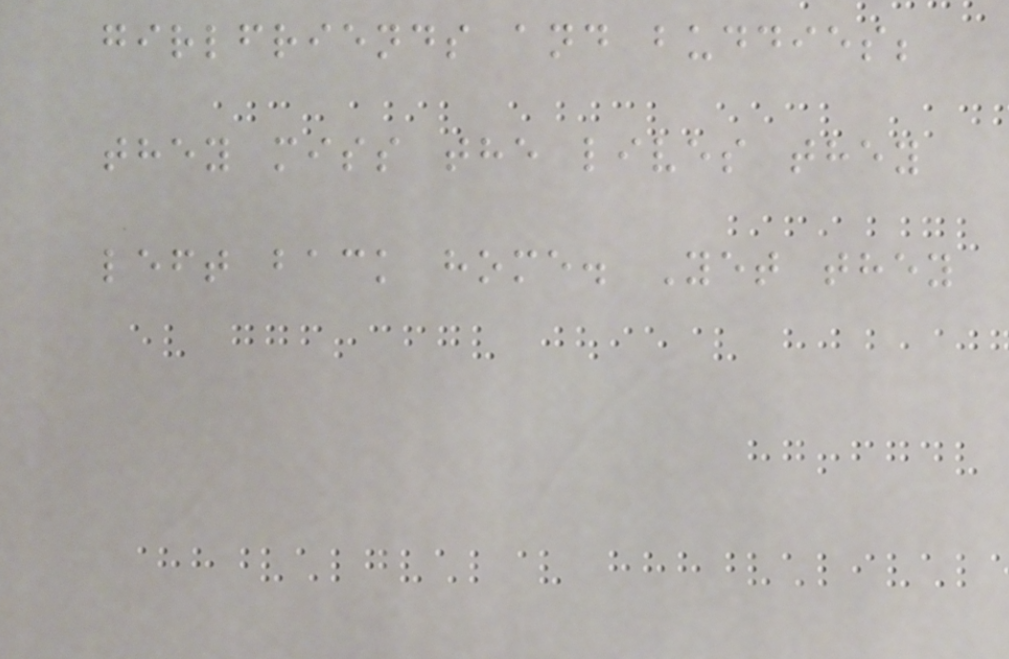girlfriends and buddies;
they miss the lives they
left back home. Yet they
